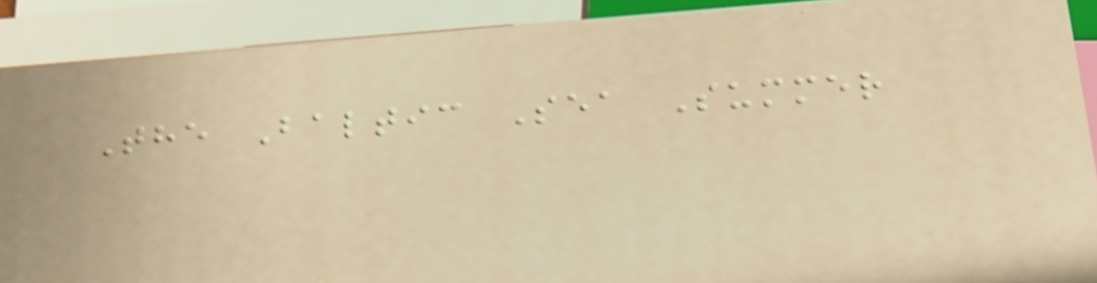The Baltic Sea Summer
